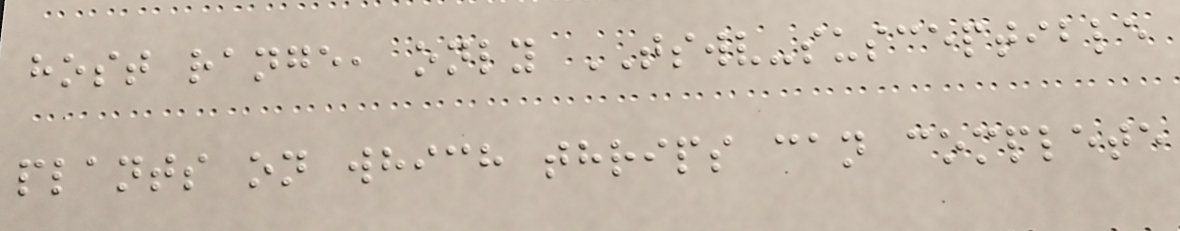host range, only TSWV-susceptible
plants on which thrips can complete
